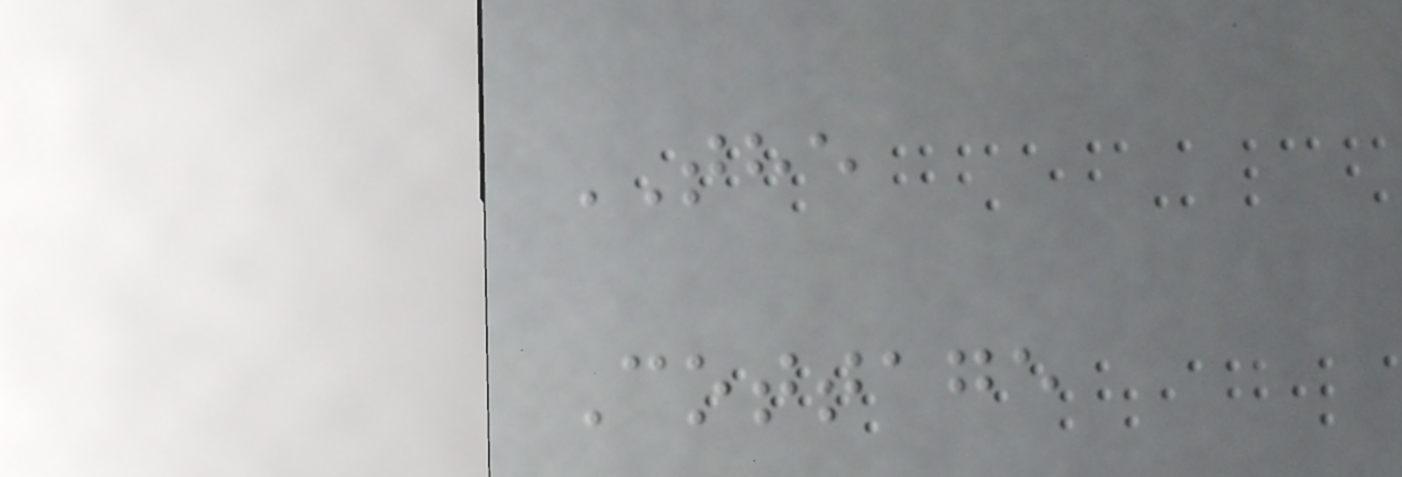THE
Cottage
